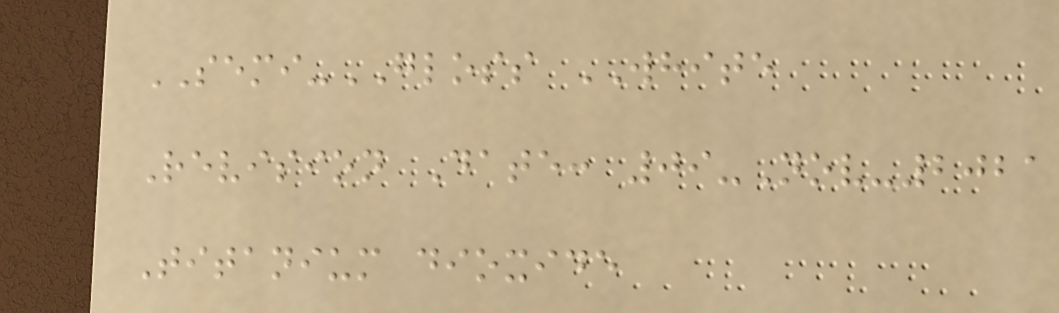SEMI-GLOSS WHITE
Revision Date: 09-Nov-2021
Titanium dioxide
